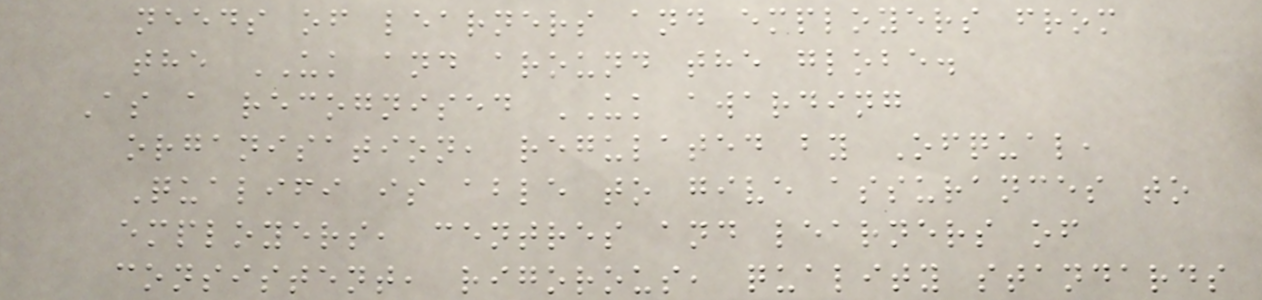needs of learners and employers from
the UK and around the globe.
As a recognised UK awarding
organisation, regulated by Ofqual,
Qualifi is able to give assurances to
employers, centres and learners of
consistent, rigorous, quality standards
